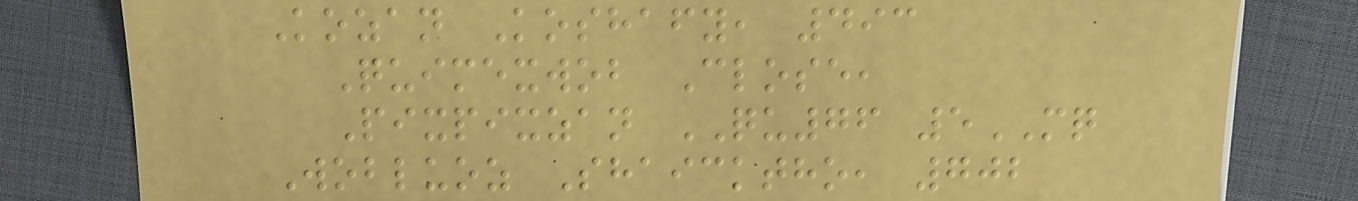Kozan Koshafy, 493
Quimexwob Close,
Pixpixzan QU76 5MQ
Wobluoz Shaicktho, 702
